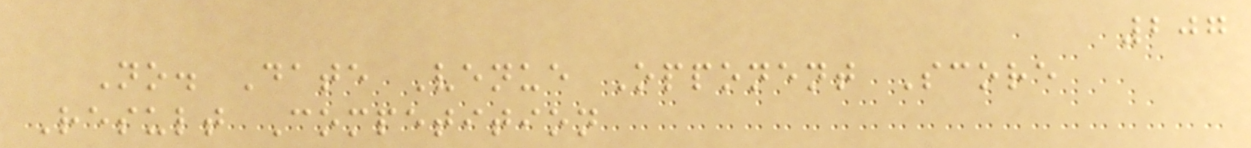207
No. Date Venue Opponent Score
Result Competition
